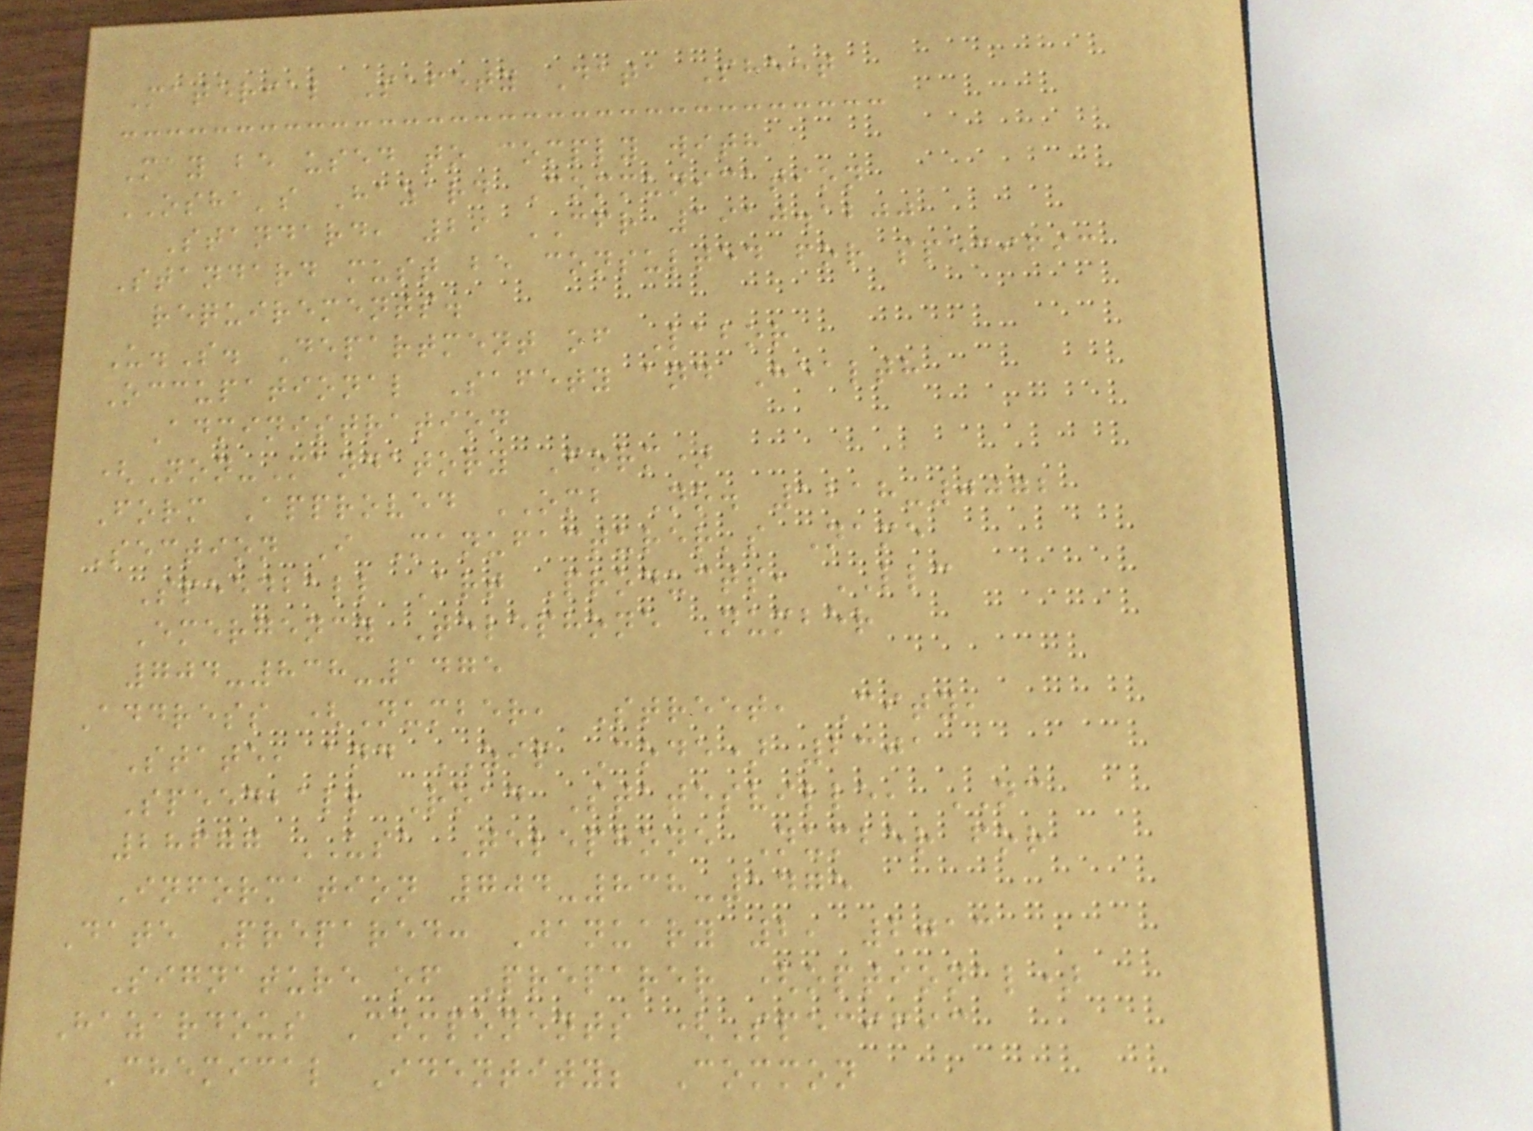Material Safety Data Sheet
May be used to comply with
OSHA's Hazard Communication
Standard, 29 CFR 1910.1200
Standard must be consulted for specific
requirements.
U.S. Department of Labor
Occupational Safety and Health
Administration
(Non-Mandatory Form)
Form Approved OMB No. 1218-0072
Section I Manufacturer's Name
Speedball Art Products, LLC
Emergency Telephone Number
704-838-1475
Address (Number, Street, City,
State, and ZIP Code) 2301
Speedball Road Statesville, NC
28677 USA Telephone Number for
Information 704-838-1475
Date Prepared: January 2, 2013
Signature of Preparer (optional)
Hazardous Components (Specific
Chemical Identity; Common
